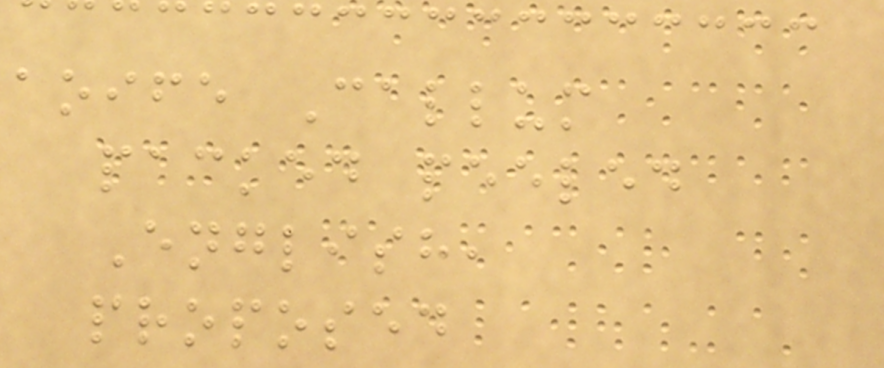aoife Callum
packed peeled
English,
proposed
